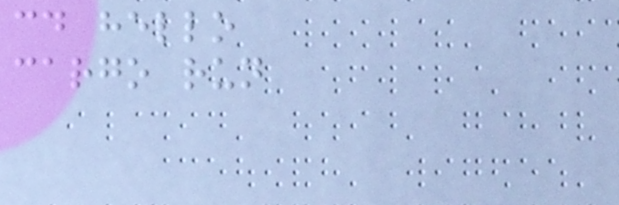cd hello
cargo run
